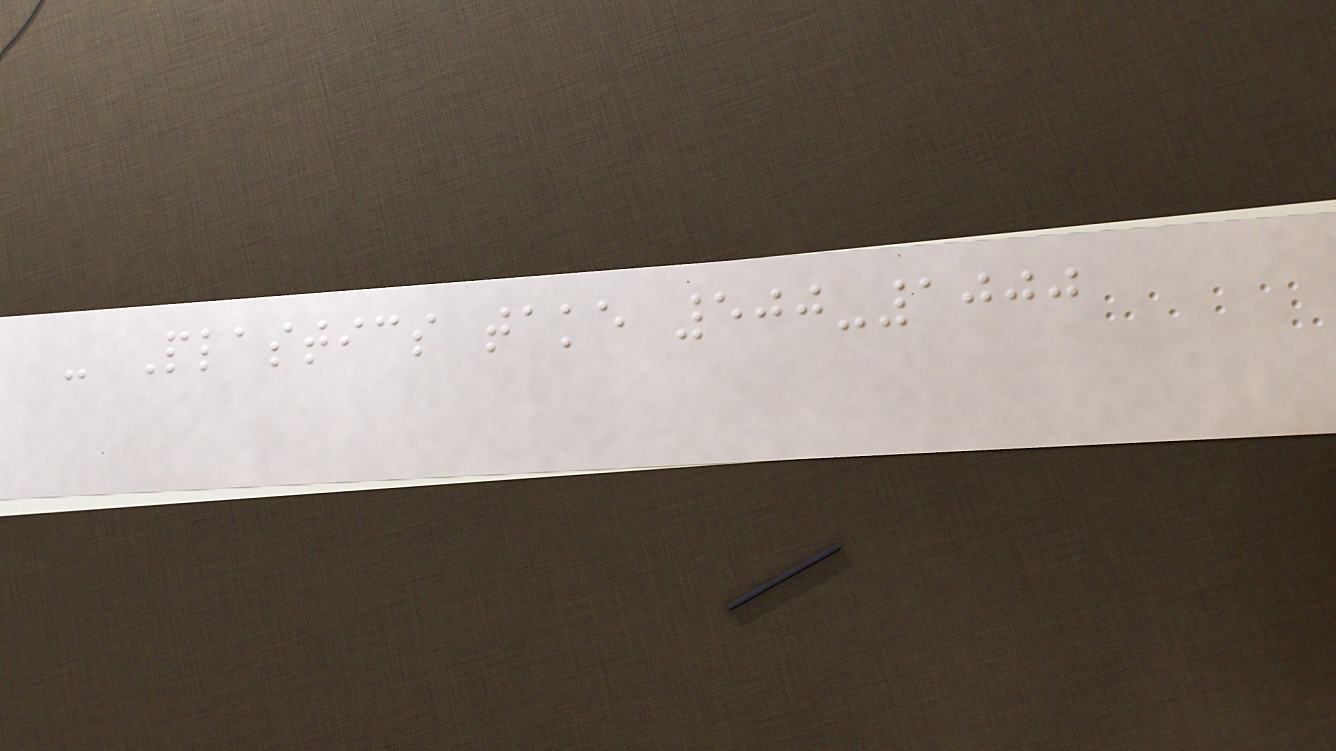- Plastics take 500-1000
